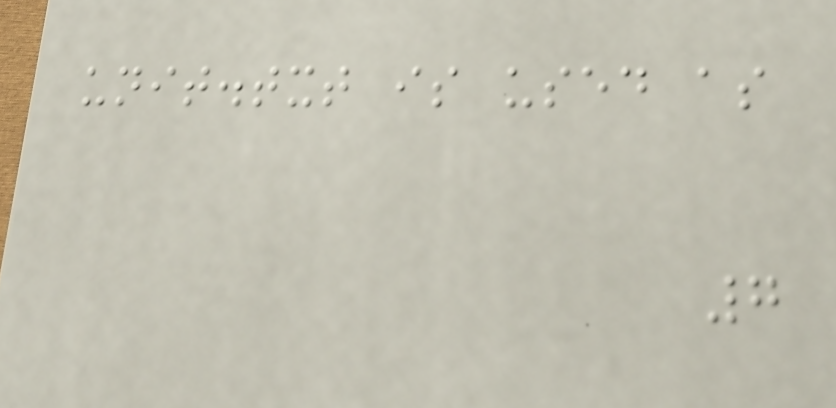unit.txt is used as
7
